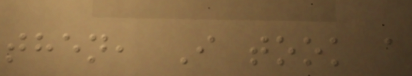then, I took a
